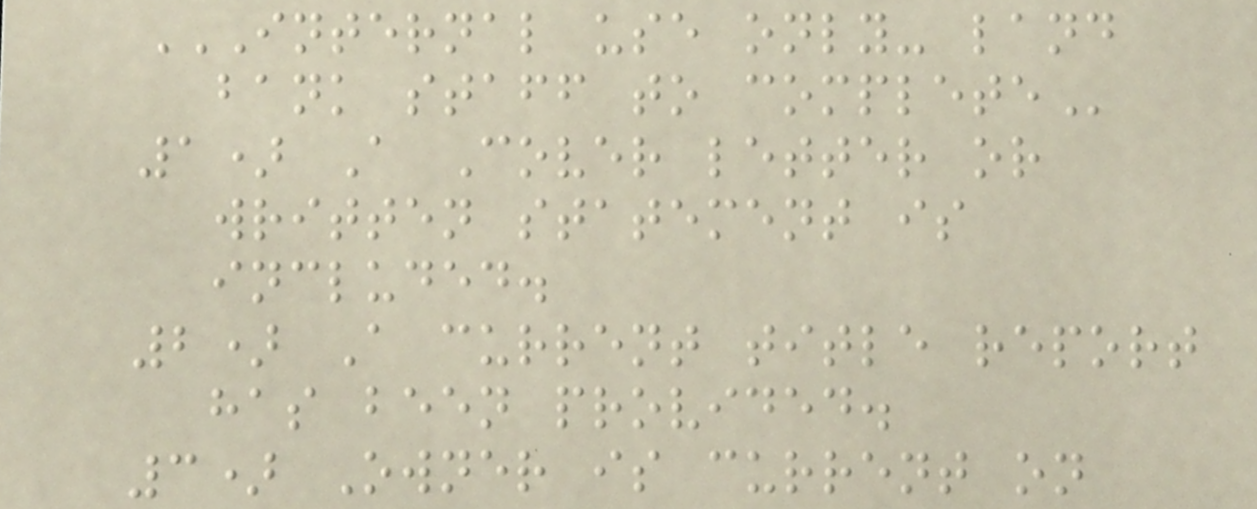INTERNAL USE ONLY- LAND
BANK STAFF TO COMPLETE
1) A Cover letter or
written statement is
included.
2) A current title report
has been provided.
3) Owner is current on
